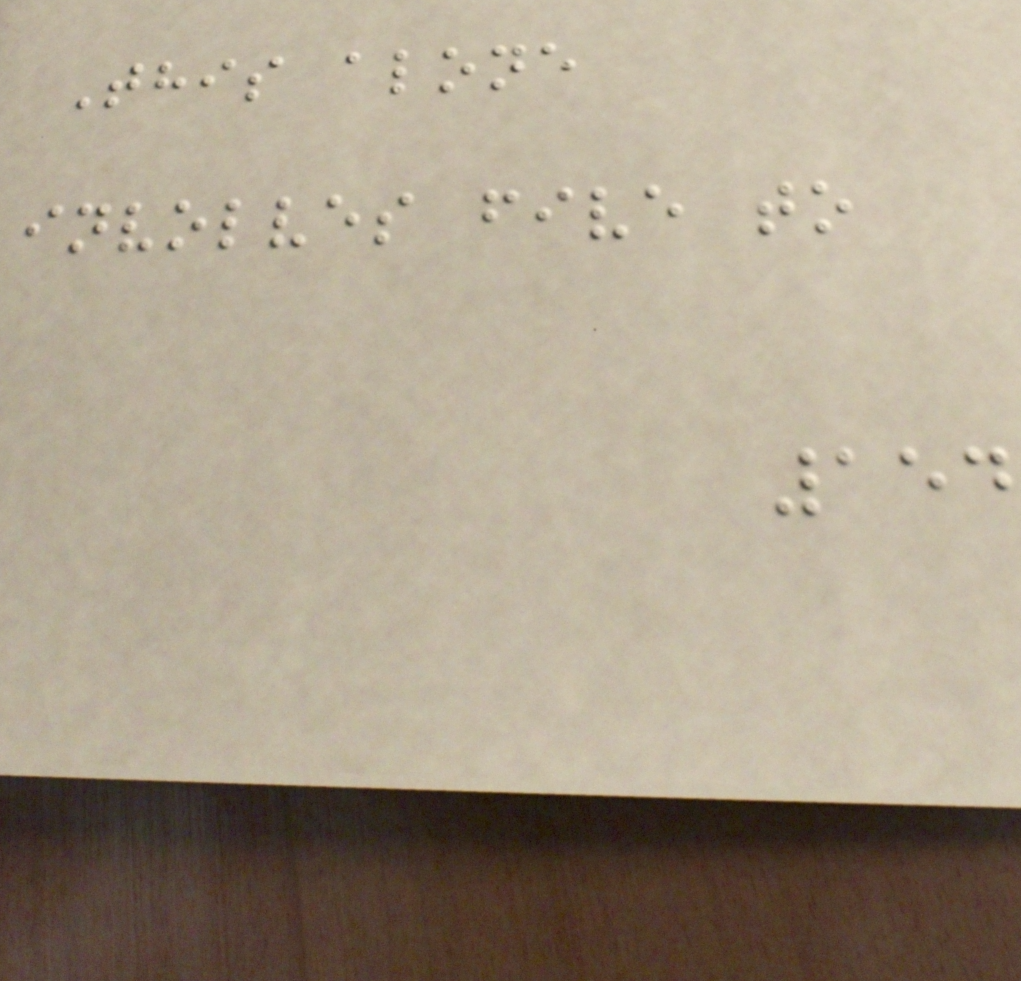This alone
involves five to
154
